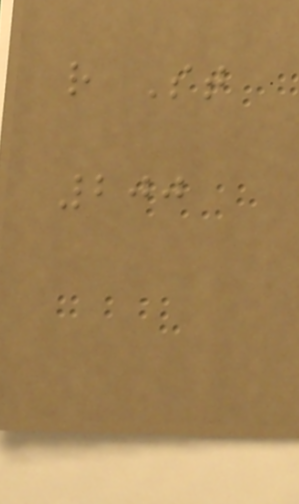r St
200
